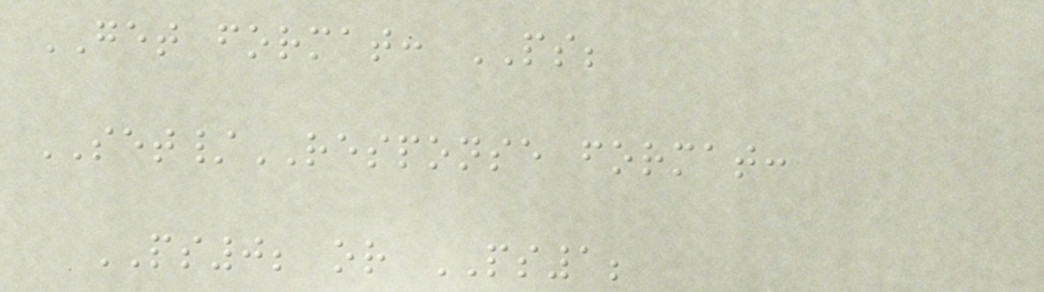GET format: PS;
SET/RESPONSE format:
PS0; or PS1;
